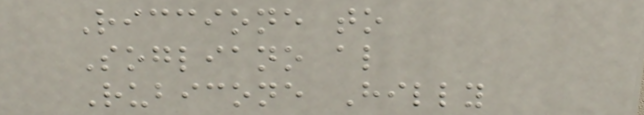Riccione to
Sogliano al
Rubicone Hilly
